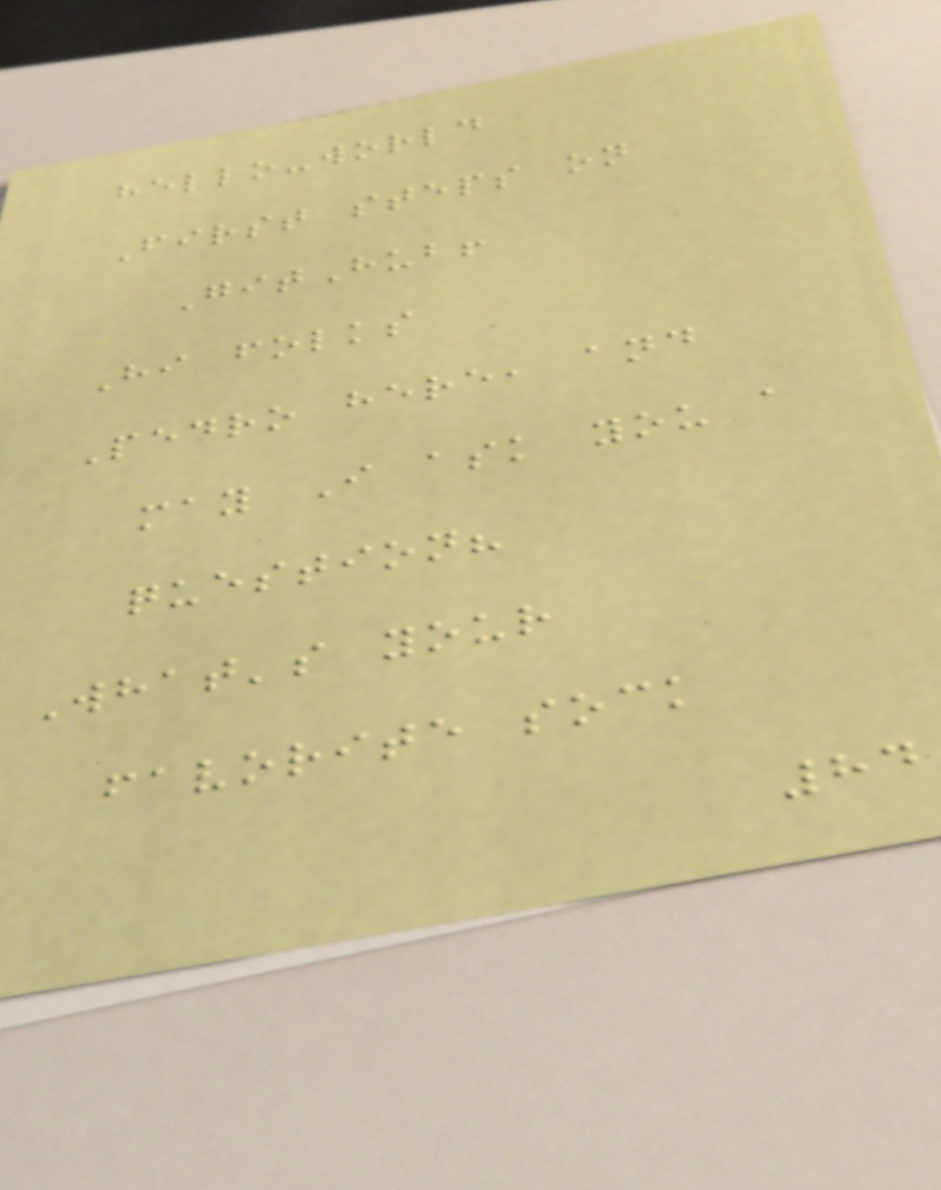hello-world
First steps on
GitHub!
Hi folks
Pedro here, and
may I ask you a
question?
What's your
favorite sock
84
